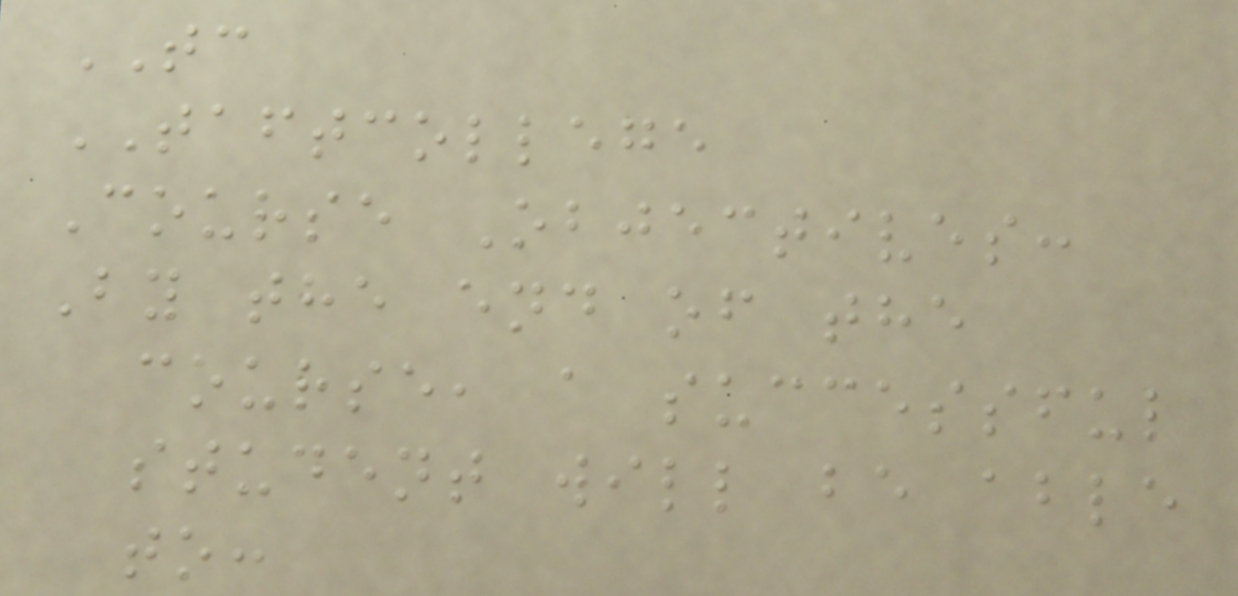TC
TAFTCOLLEGE
Course Objectives:
By the end of the
course, a successful
student will be able
to:
